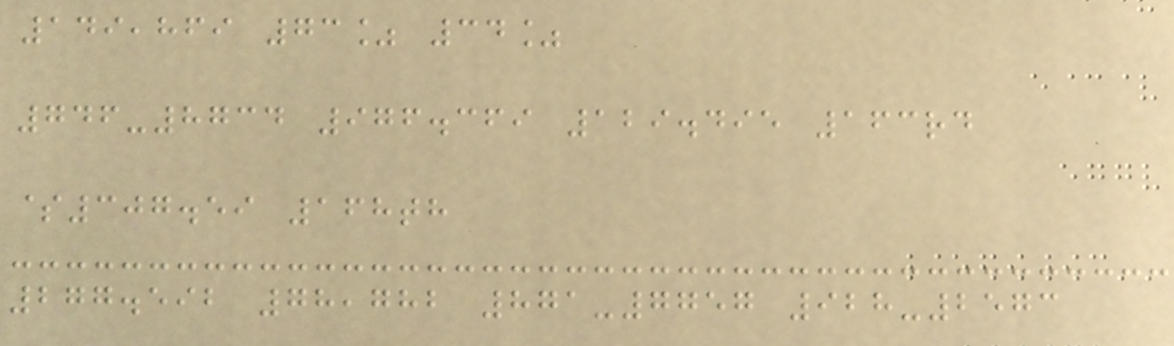149,869 73% 34%
746-8734 976.369 129.495 163rd
$307.59 168th
277.592 78,782 871-7757 928-2573
